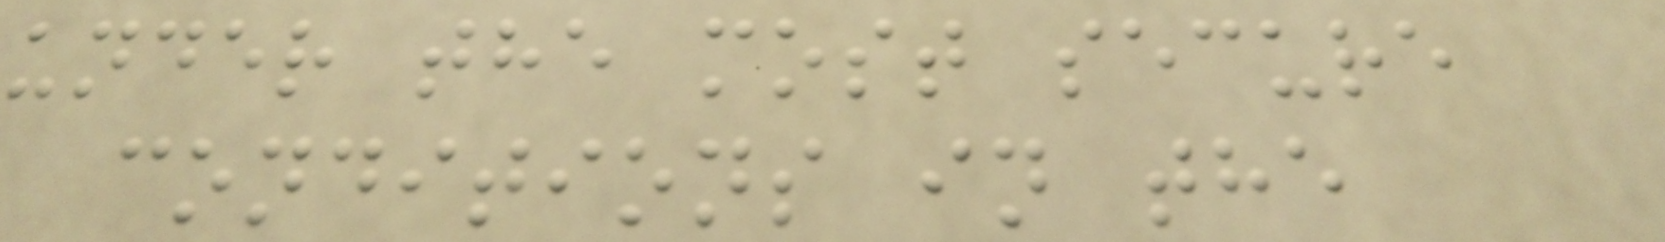under the most secure
conditions in the
